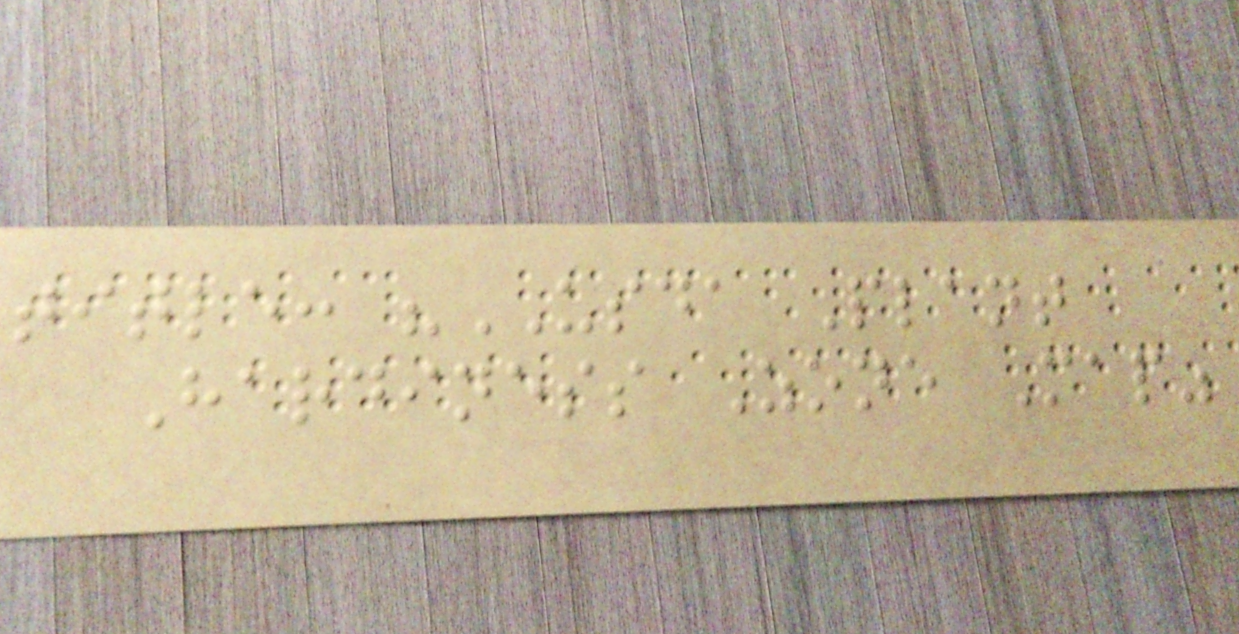title: "USDA Plant
Hardiness Zone Map"
